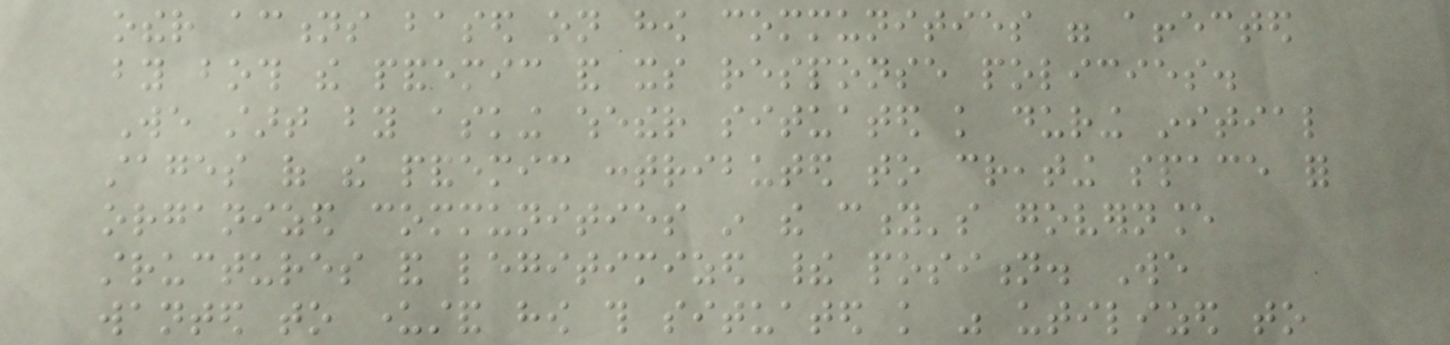other actions based on how communities were affected
by both the pandemic and its response policies.
We start by asking whether situated knowledge during initial
stages of the pandemic contributed to creating space for
organized communities in the city's governance
structures and legitimized their position. We
wanted to understand how this situated knowledge was utilized to
